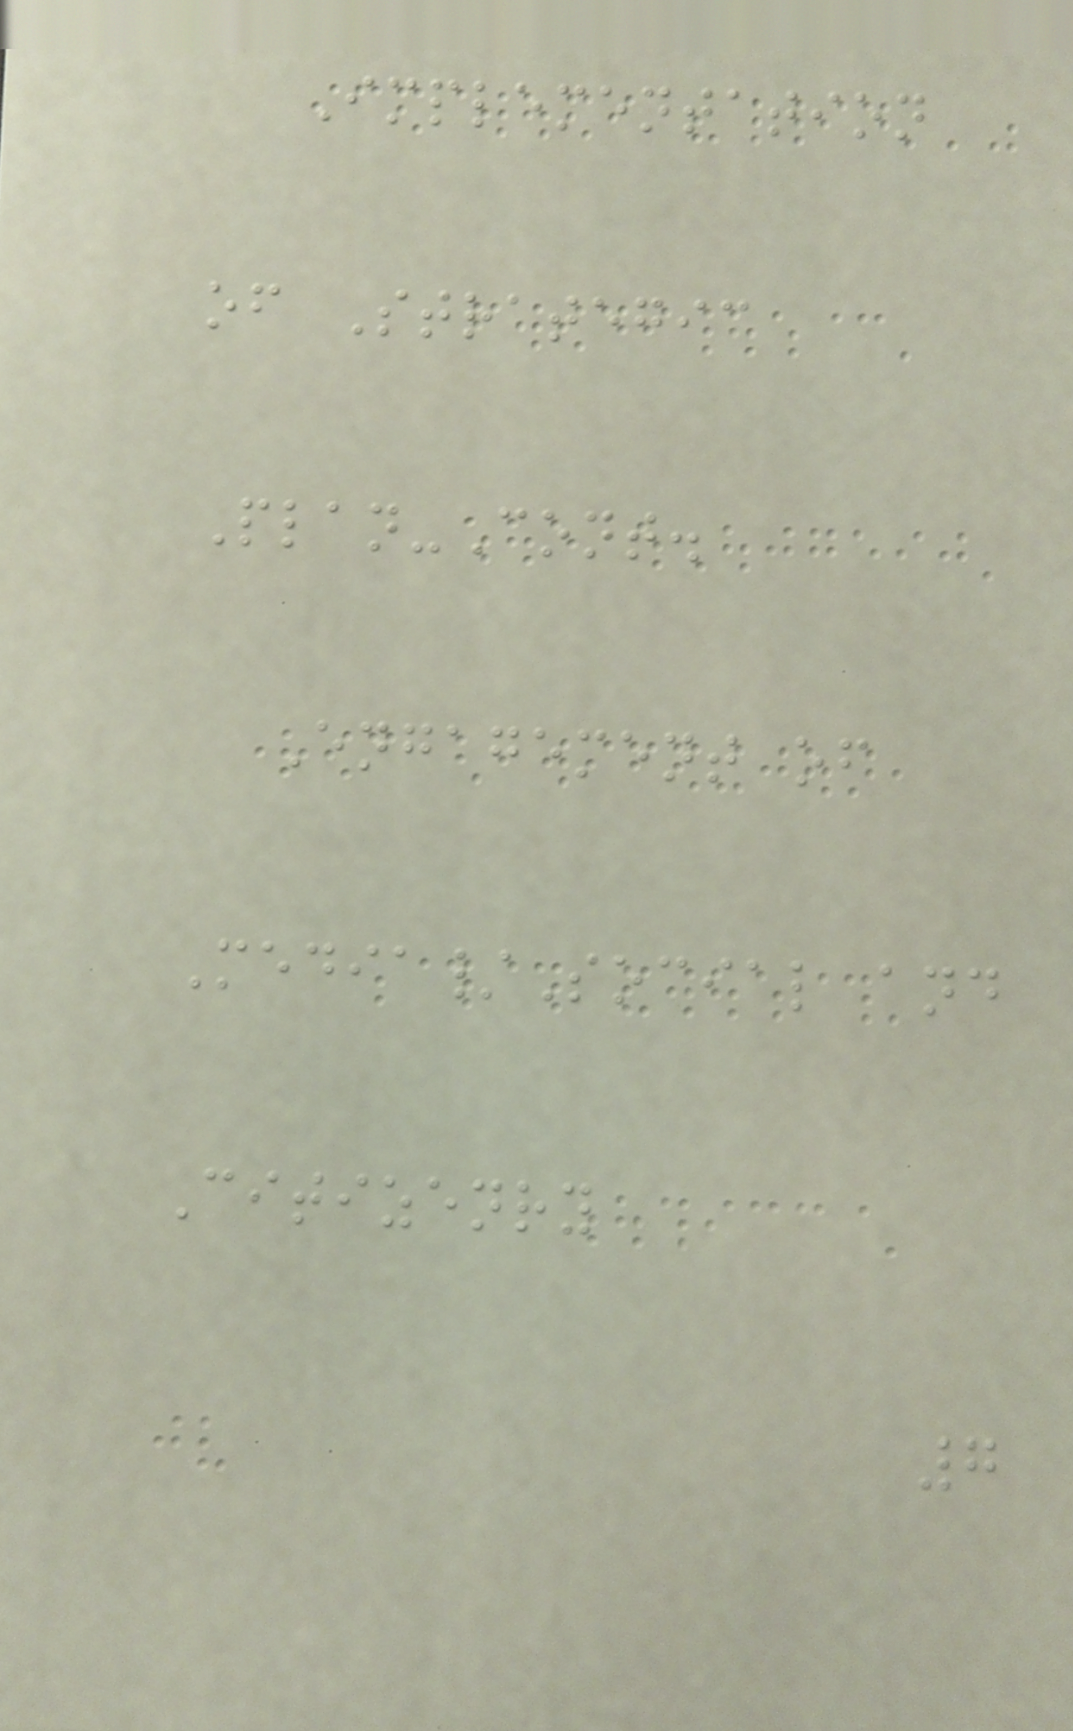Implementation
of Strategic
Plan-Cont.
Engagement of
Media/Social and
Citizenry
7
